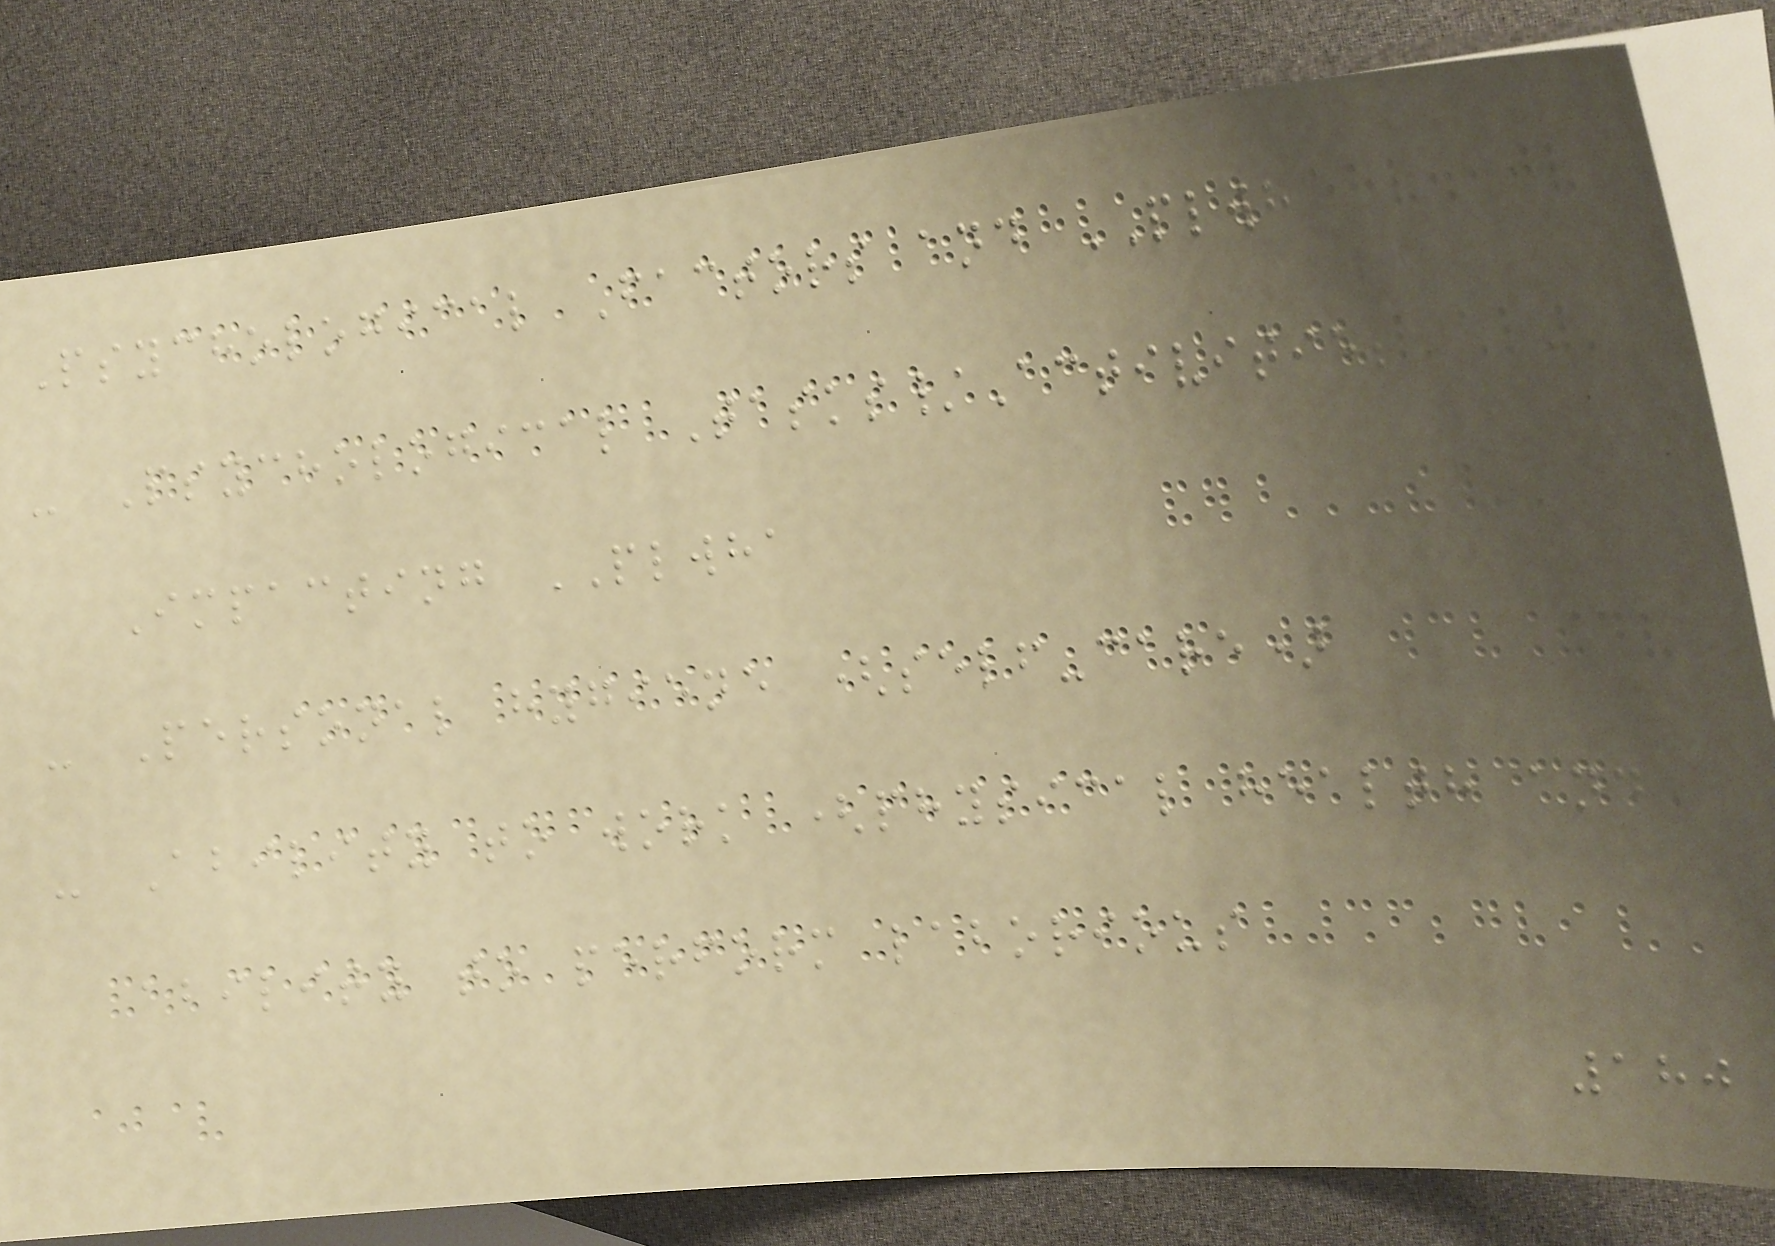Psychological Factors and PLWHA
- Psychological Tasks/Activities
Impacting PLWHA
- Personal hygiene (self-care)
- Ability to work (physical health and
ability to perform laborious
180
